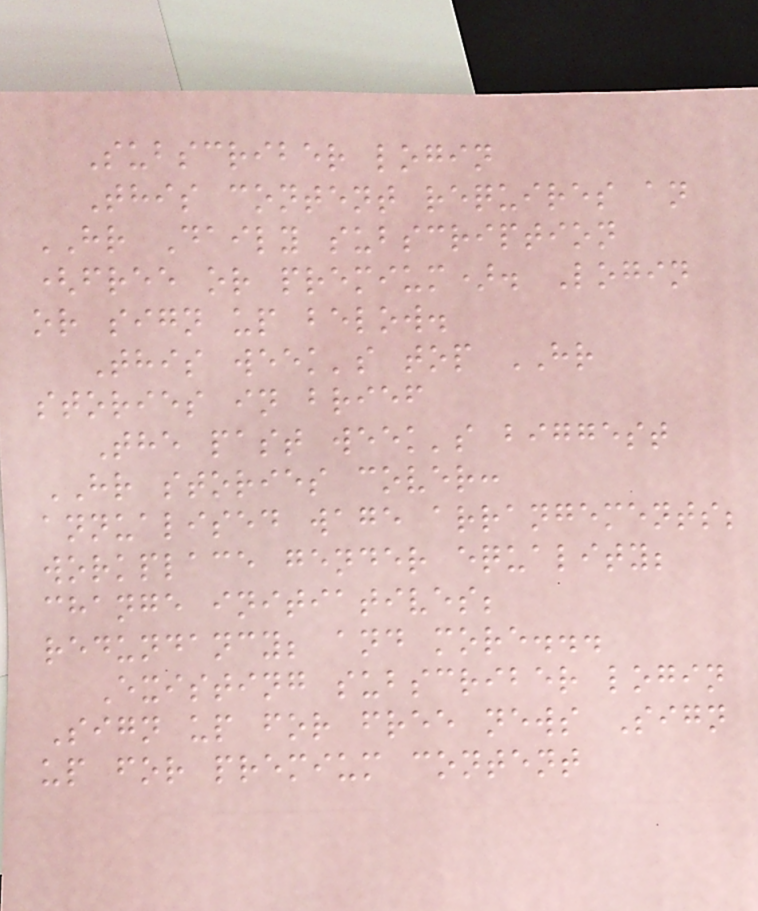Subscriber login
This content requires an
HR Daily subscription
(free or premium). Login
or sign up below.
This week's top HR
stories in brief
The past week's biggest
HR stories cover:
annualised wage arrangements;
workplace gender equality;
change initiatives;
redundancy; and more...
Existing subscriber login
Sign up for free news Sign
up for premium content
